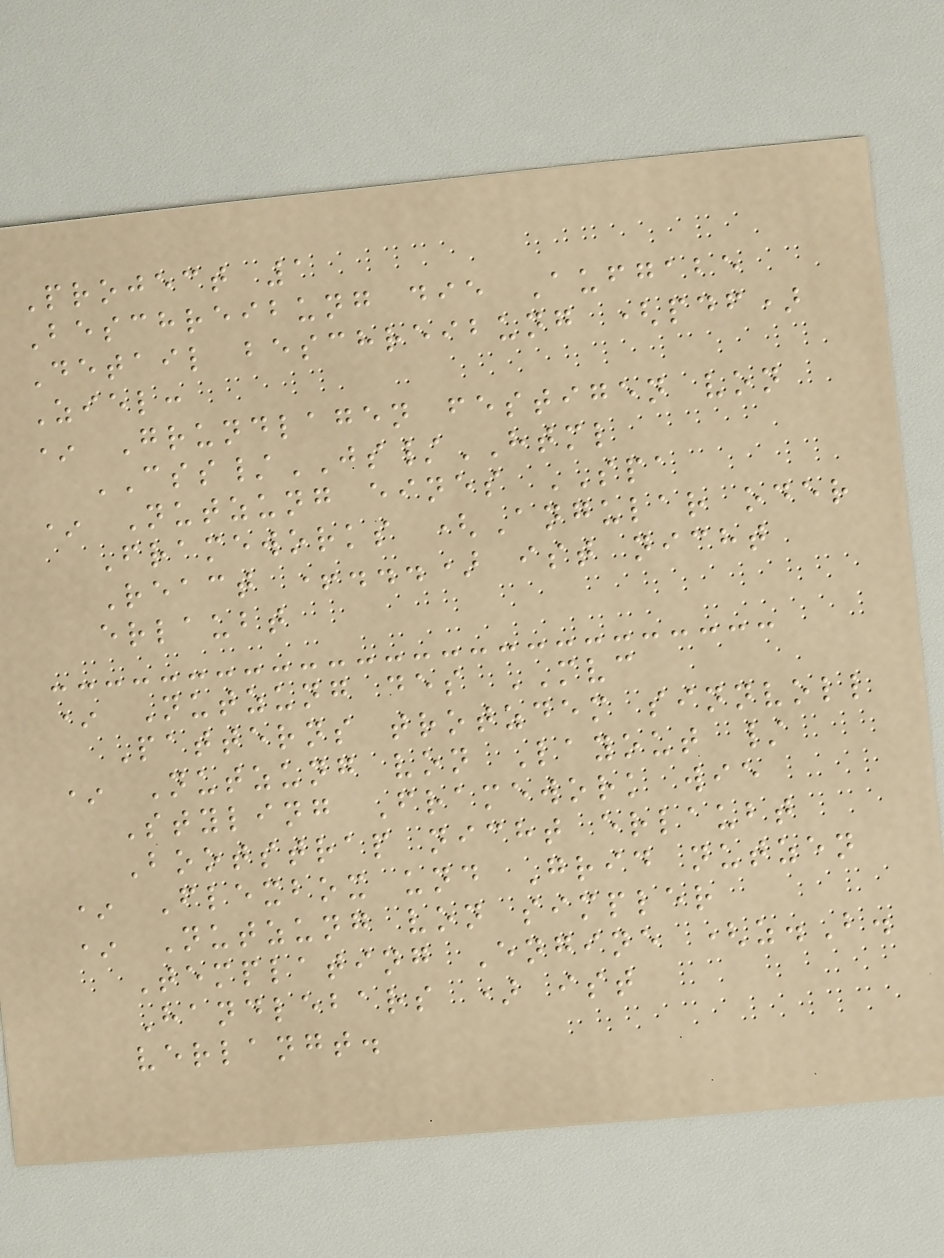Project 1
Beschreibung die Aufgabe
Detail beschreibung (pdf)
Ziel:
* Grundlagen festigen von
CSS/JS/HTML
* Nutzung eines SPA
Frameworks (Angular oder
React +...) ist nicht
erlaubt
* Nutzung des MVC
Patterns trotzdem sinnvoll
* Nutzung von Layout /
Styling Framework wie
Bootstrap nicht erlaubt
* Flexbox und Grid nutzen
* Nutzung von simpler
Templating Engine (z.B.
Handlebars ) ist
verlangt.
